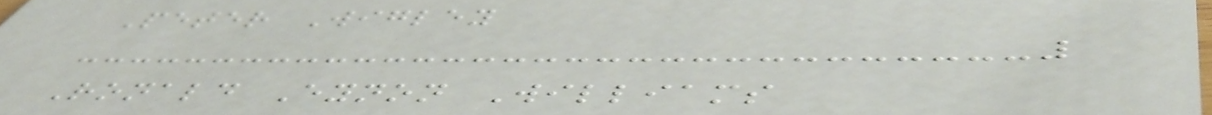Peter Wigley
Ronald Eynon Williams
